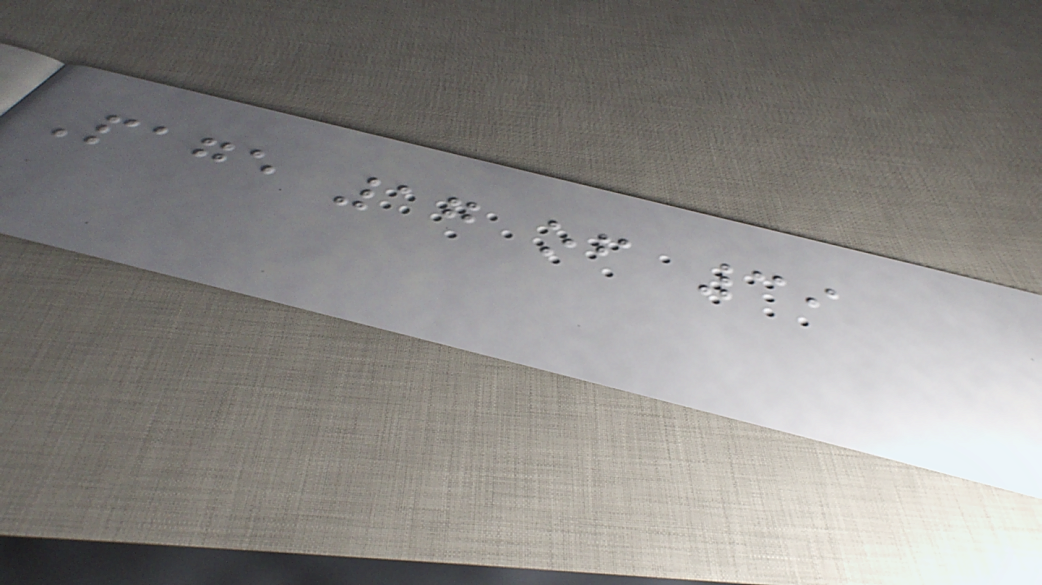Page 17 of 39
